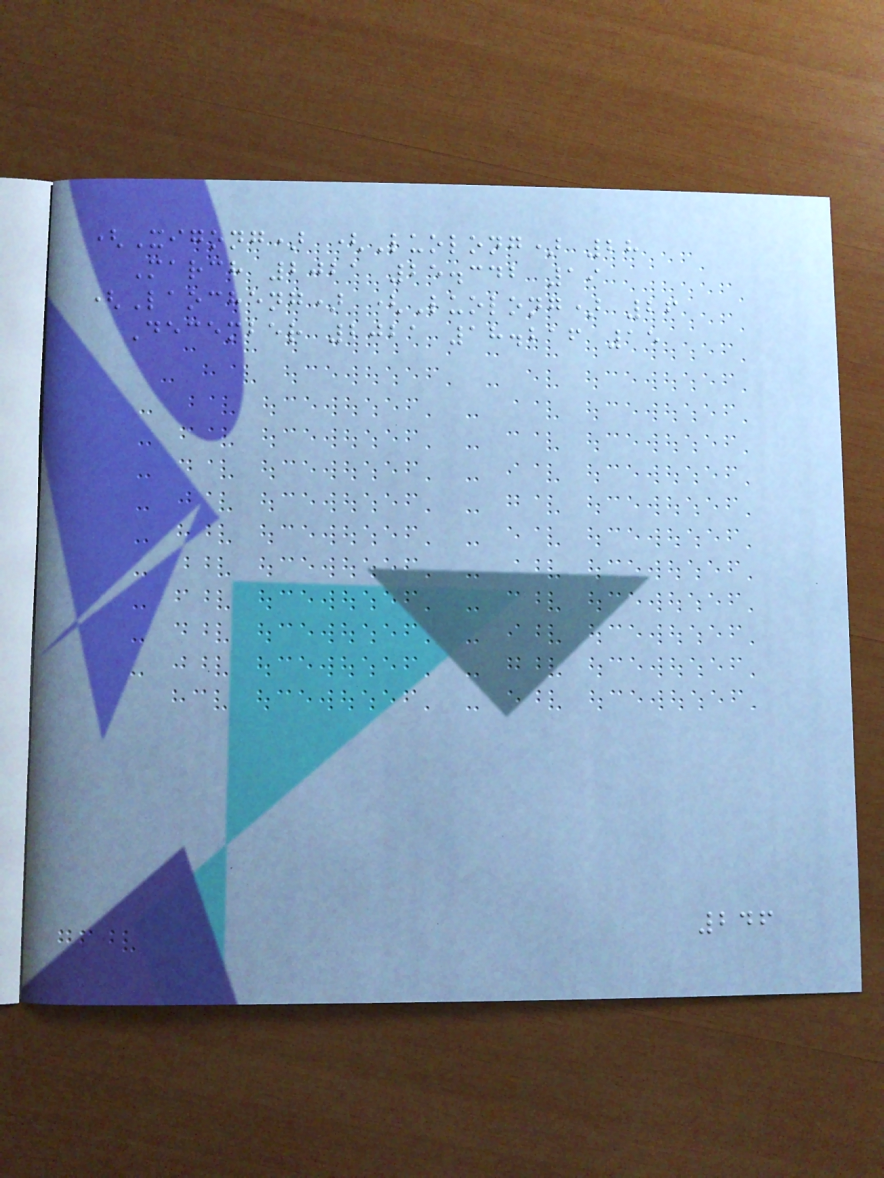(Xigong) (Luolong) 28
March 2021 25.342 19
(Laocheng) (Luolong) 26
December 2021 18.216 15
246
